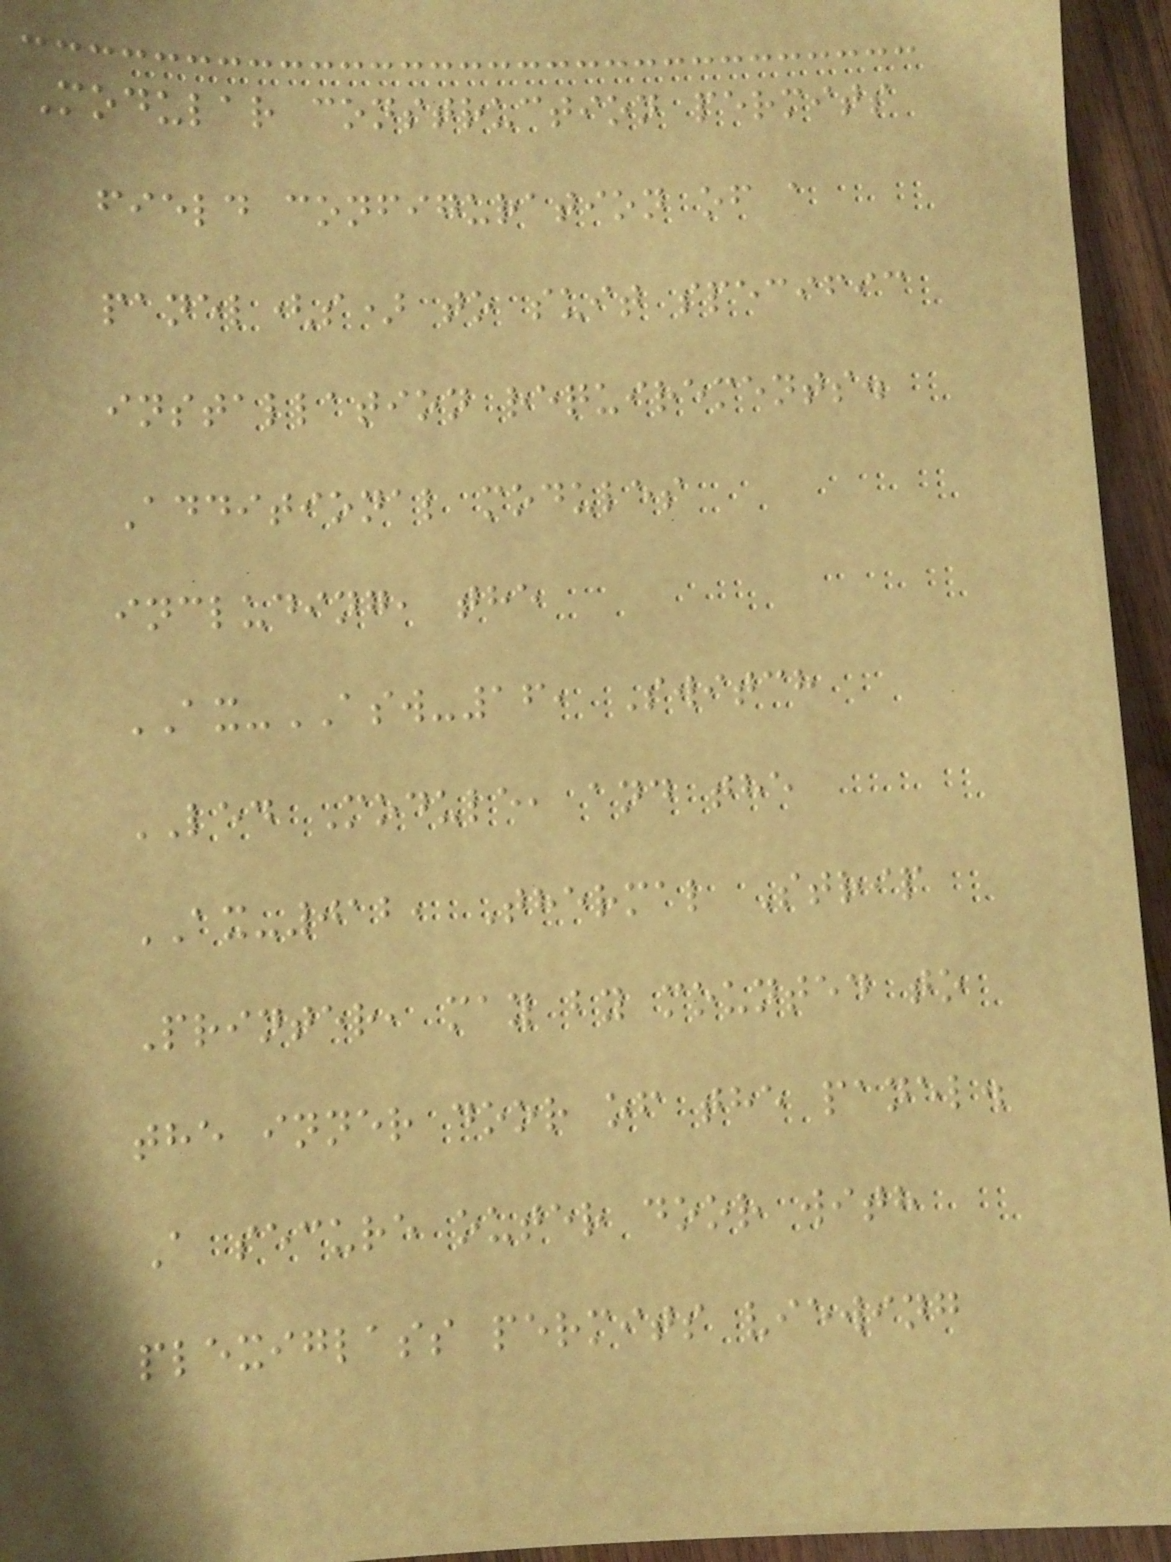Modular construction permits
field configuration of a
panel(s) to suit specific
installation requirements.
Additional modules
including, the
AX-ASW-16, Switch
LED Module, and the
AX-012, Thermal Strip
Printer, may by mounted to
the inner door of the panel.
A secure outer door with
plexiglass permits viewing
